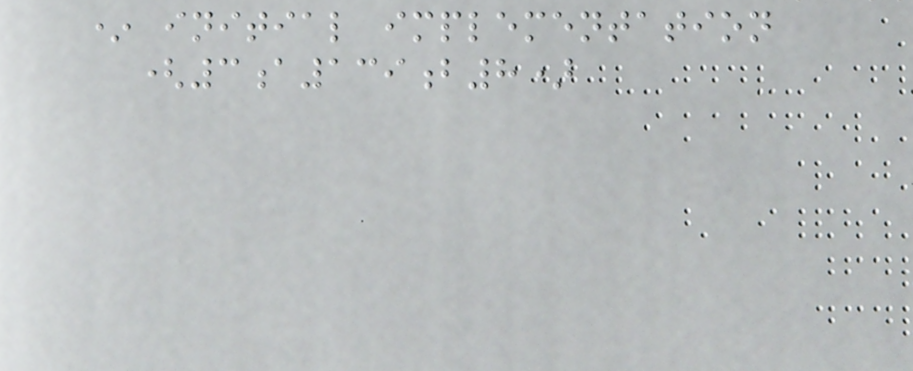* initial implementation
(3a139b8)
